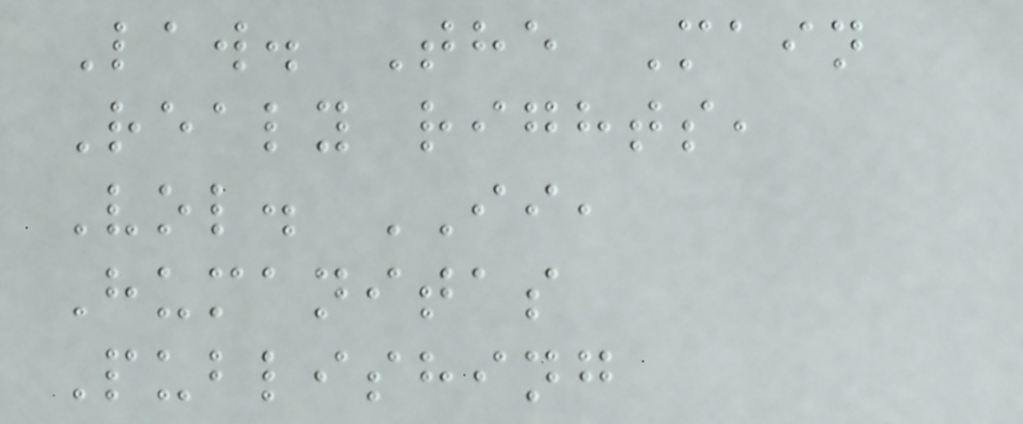Law. The Main
Realy rights,
Vol. II,
Humanitas
Publishing
